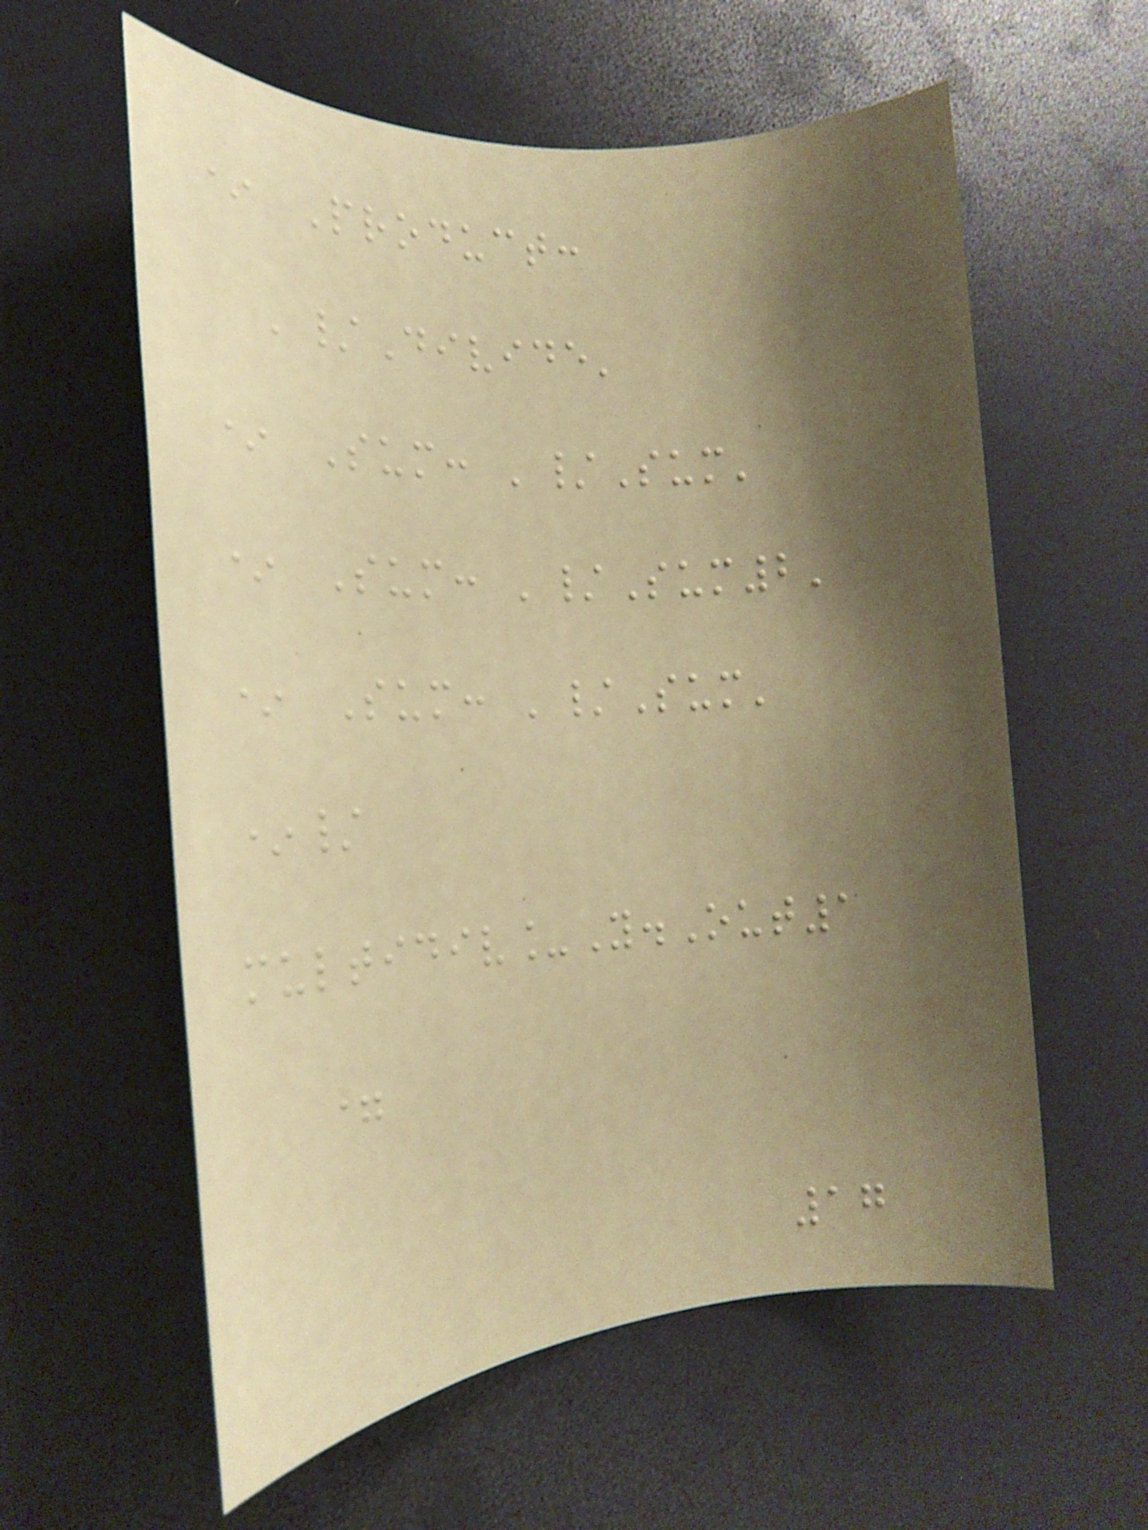* Product:
'/Divide'
* Sum: '/Sum'
* Sum: '/Sum2'
* Sum: '/Sum'
*/
multidiv_Y.Out1
=
17
